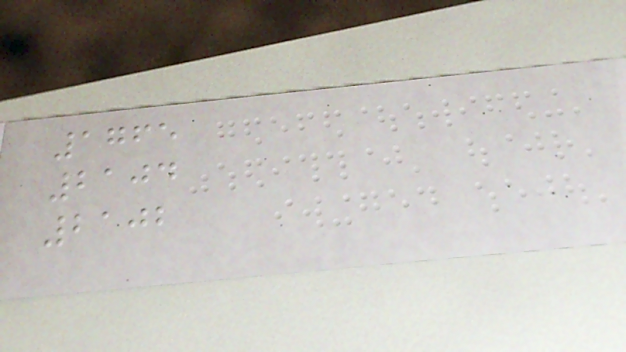1765
2104
2102
